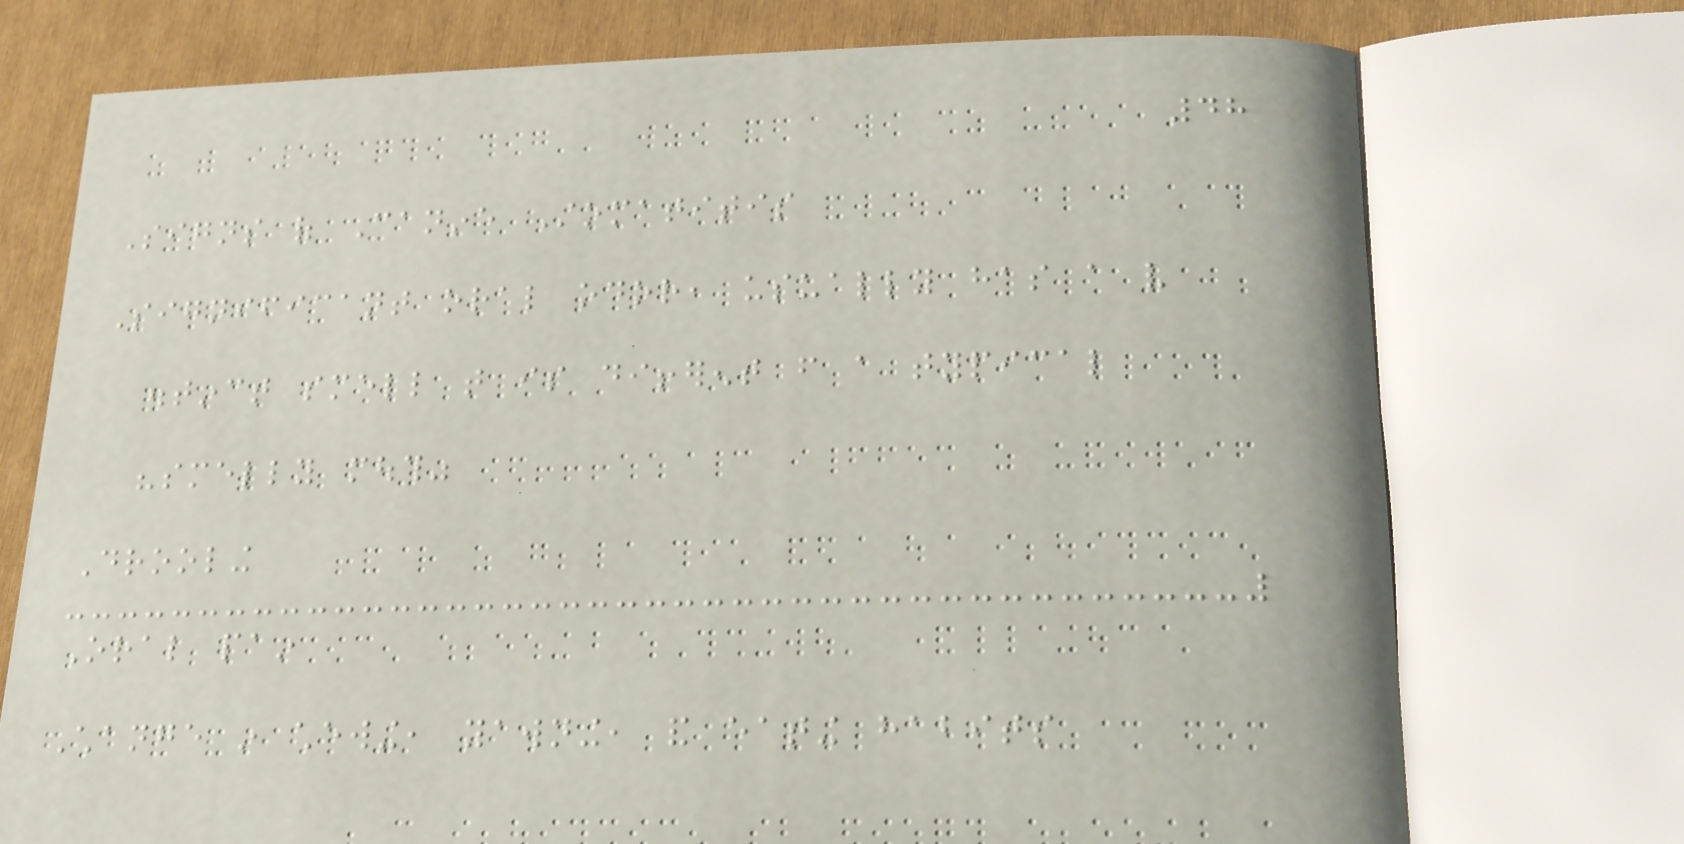48
Signs of Canine Stomatitis
Significant oral odor, usually has a very
distinct smell that is different from a typical
"smelly mouth"
Drooling
Oral pain
Change in chewing, yawning, and eating habits
